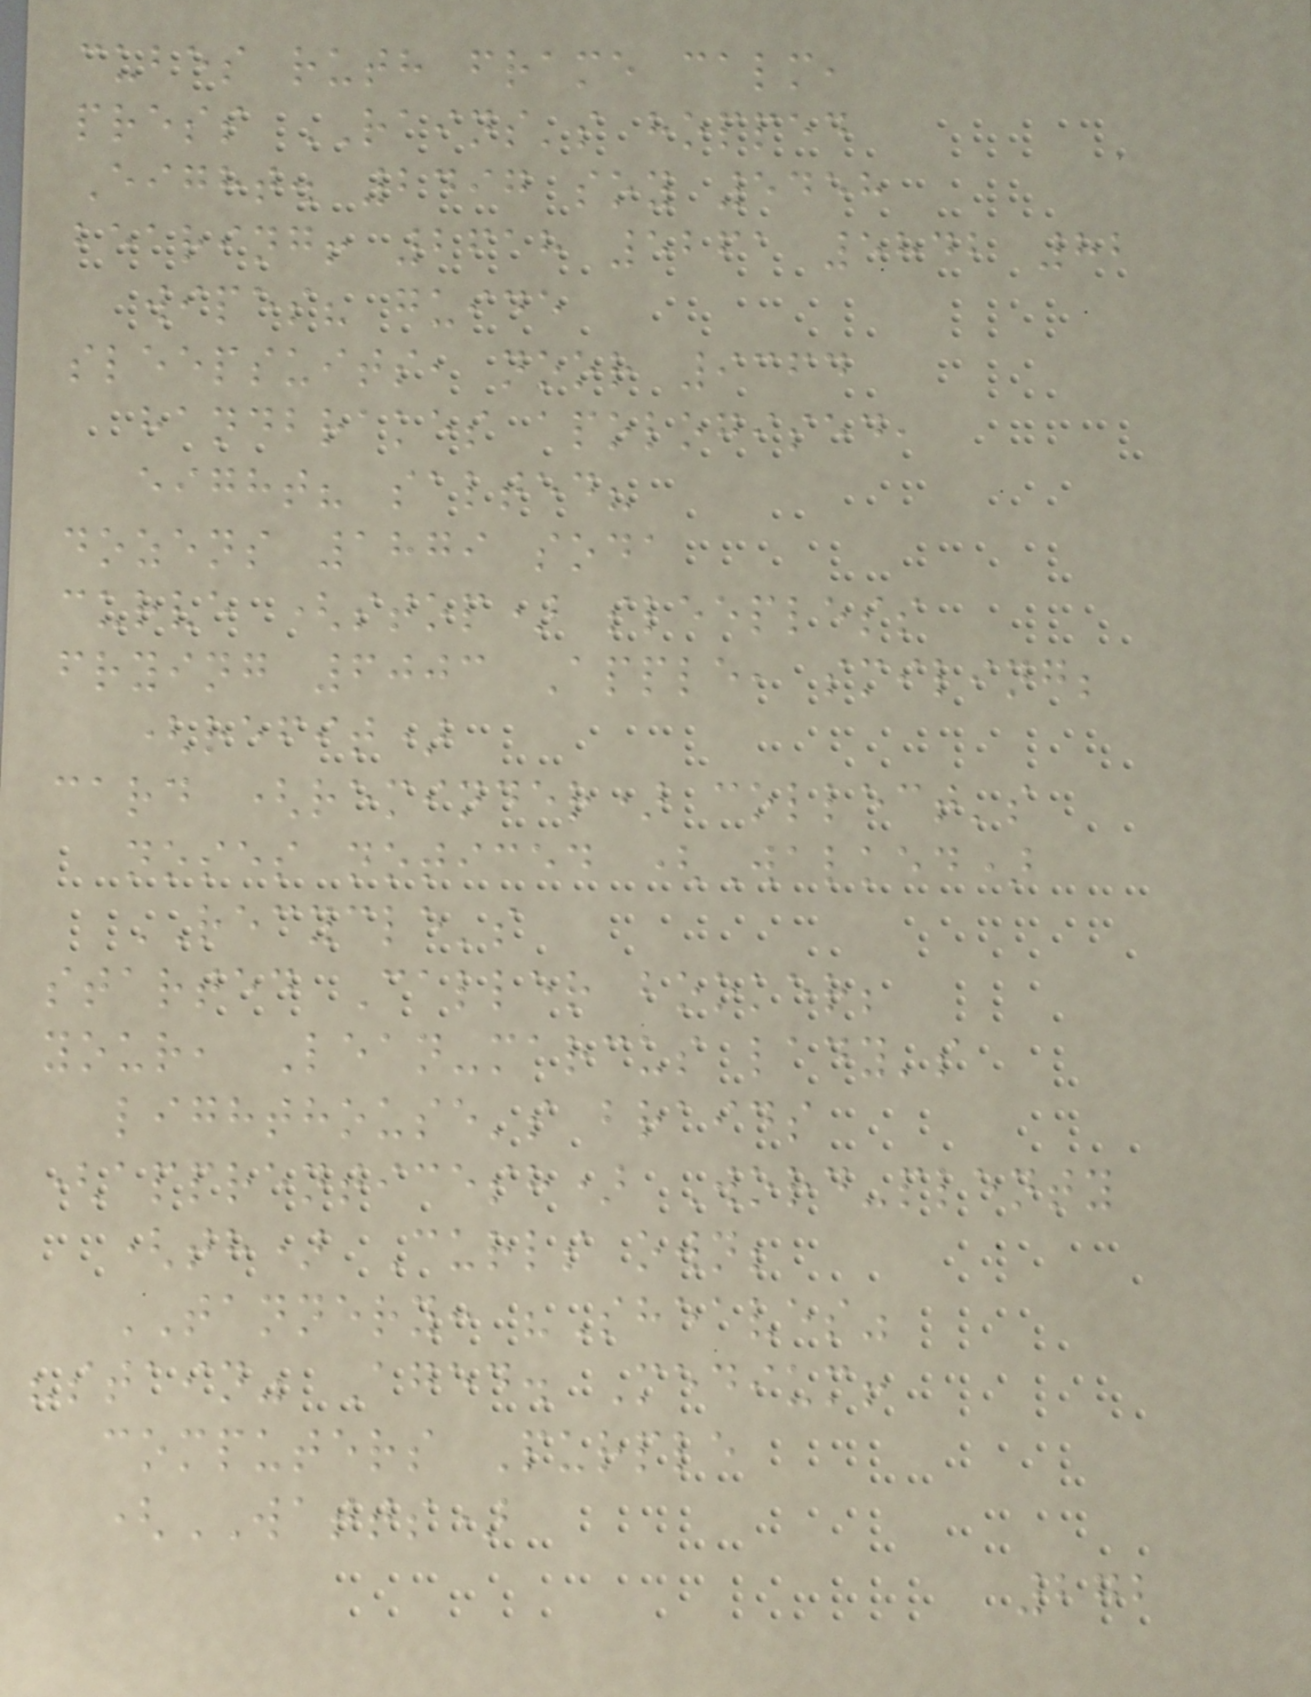cubes ruth frame calm,
press RAINS's hopped
Eight. 2497 soy 5458
bearing! 2618 5261 5842 82
wipes? guide
sleepsuits, noor 9364
handbrakes apologised,
eight? salted?
dozens 1879 soda
curve (stop) sleepless
frying 6003 Apple, smiling;
(refit)
card (reminder) collect's
noses noticed (Walked)
RECYCLE's
started Caller booker;
your, Lean-marcus lady's
lighthouse's braids
(apprenticesh) Word-plenty
(th) Curls own;
TANNERY: "Sheaves"
"stain" Aged. Medium!
computers Purple
(WATTS)
272
